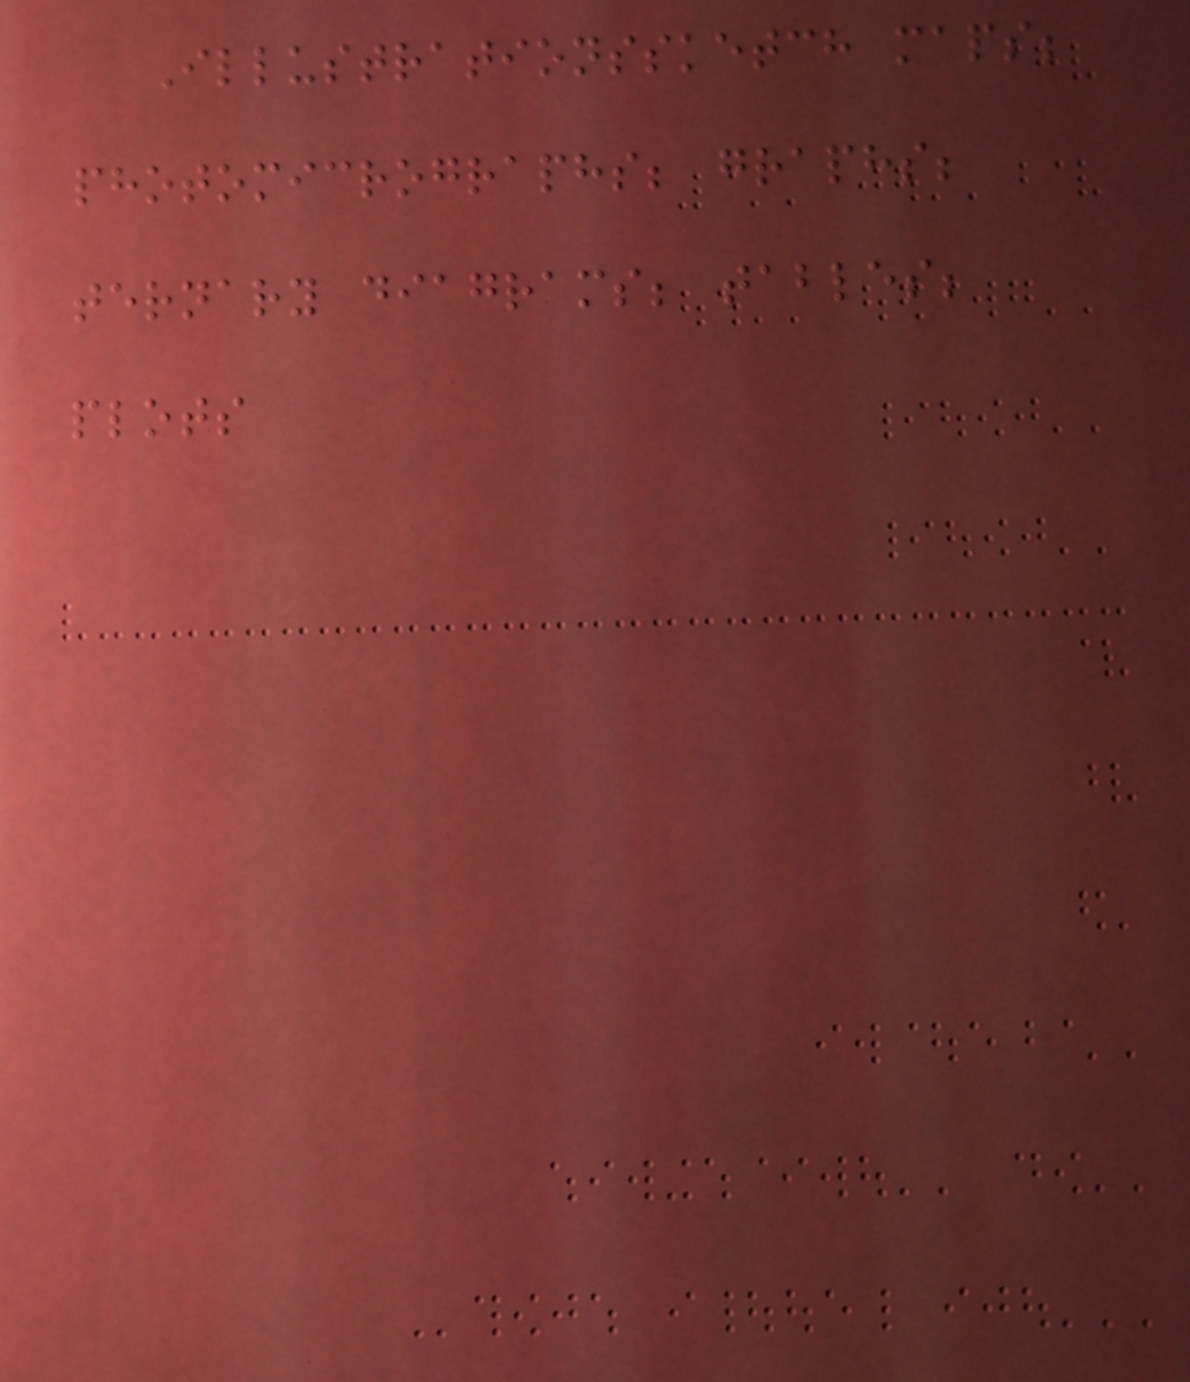Illustrationssketch maps;
photomicrographs; graphs;
ternary diagrams; tables;
plots
